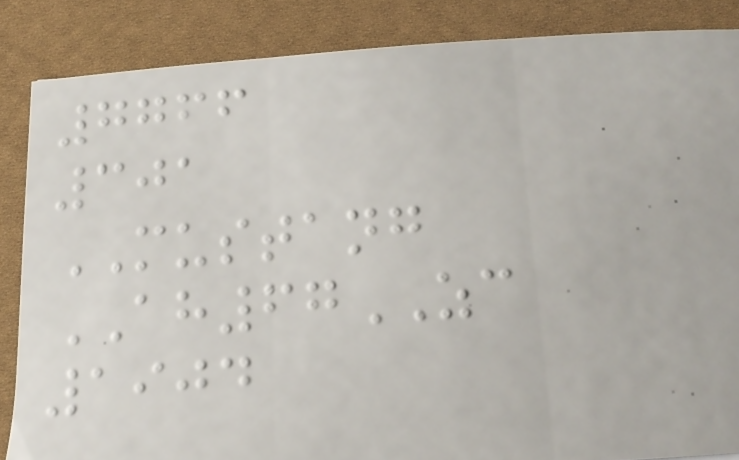7766
301
MUSTANG
AH67ZC
1904
